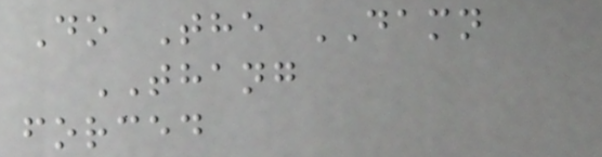Do The DAMN
THANG
forced
